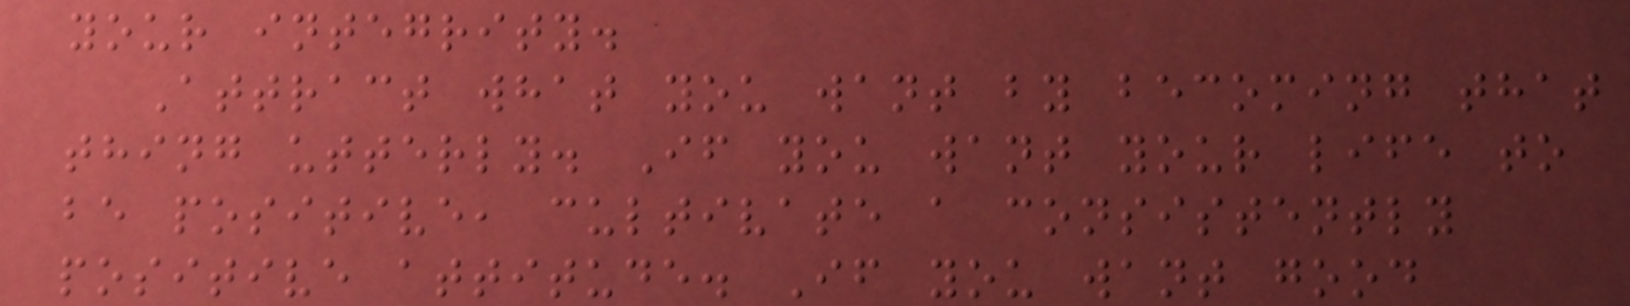your integrity.
Attract what you want by becoming that
thing utterly. If you want your life to
be positive, cultivate a consistently
positive attitude. If you want good
